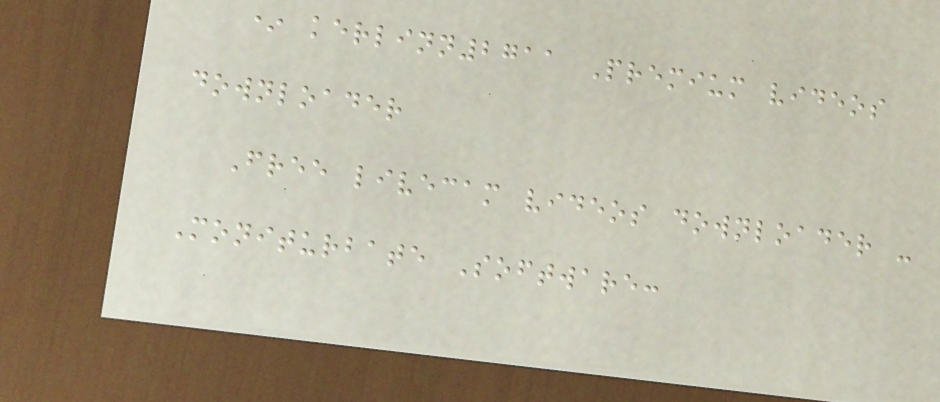* kerlinn2711 Premium videos
downloader
Free livecam videos downloader -
Moniturbate Software:
